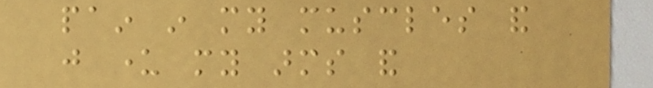pain in my muscles and
just under my arms and
